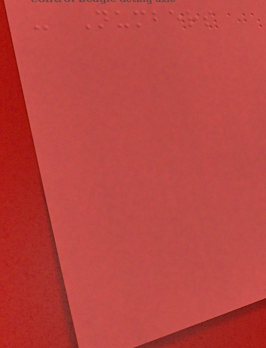- Numbers
